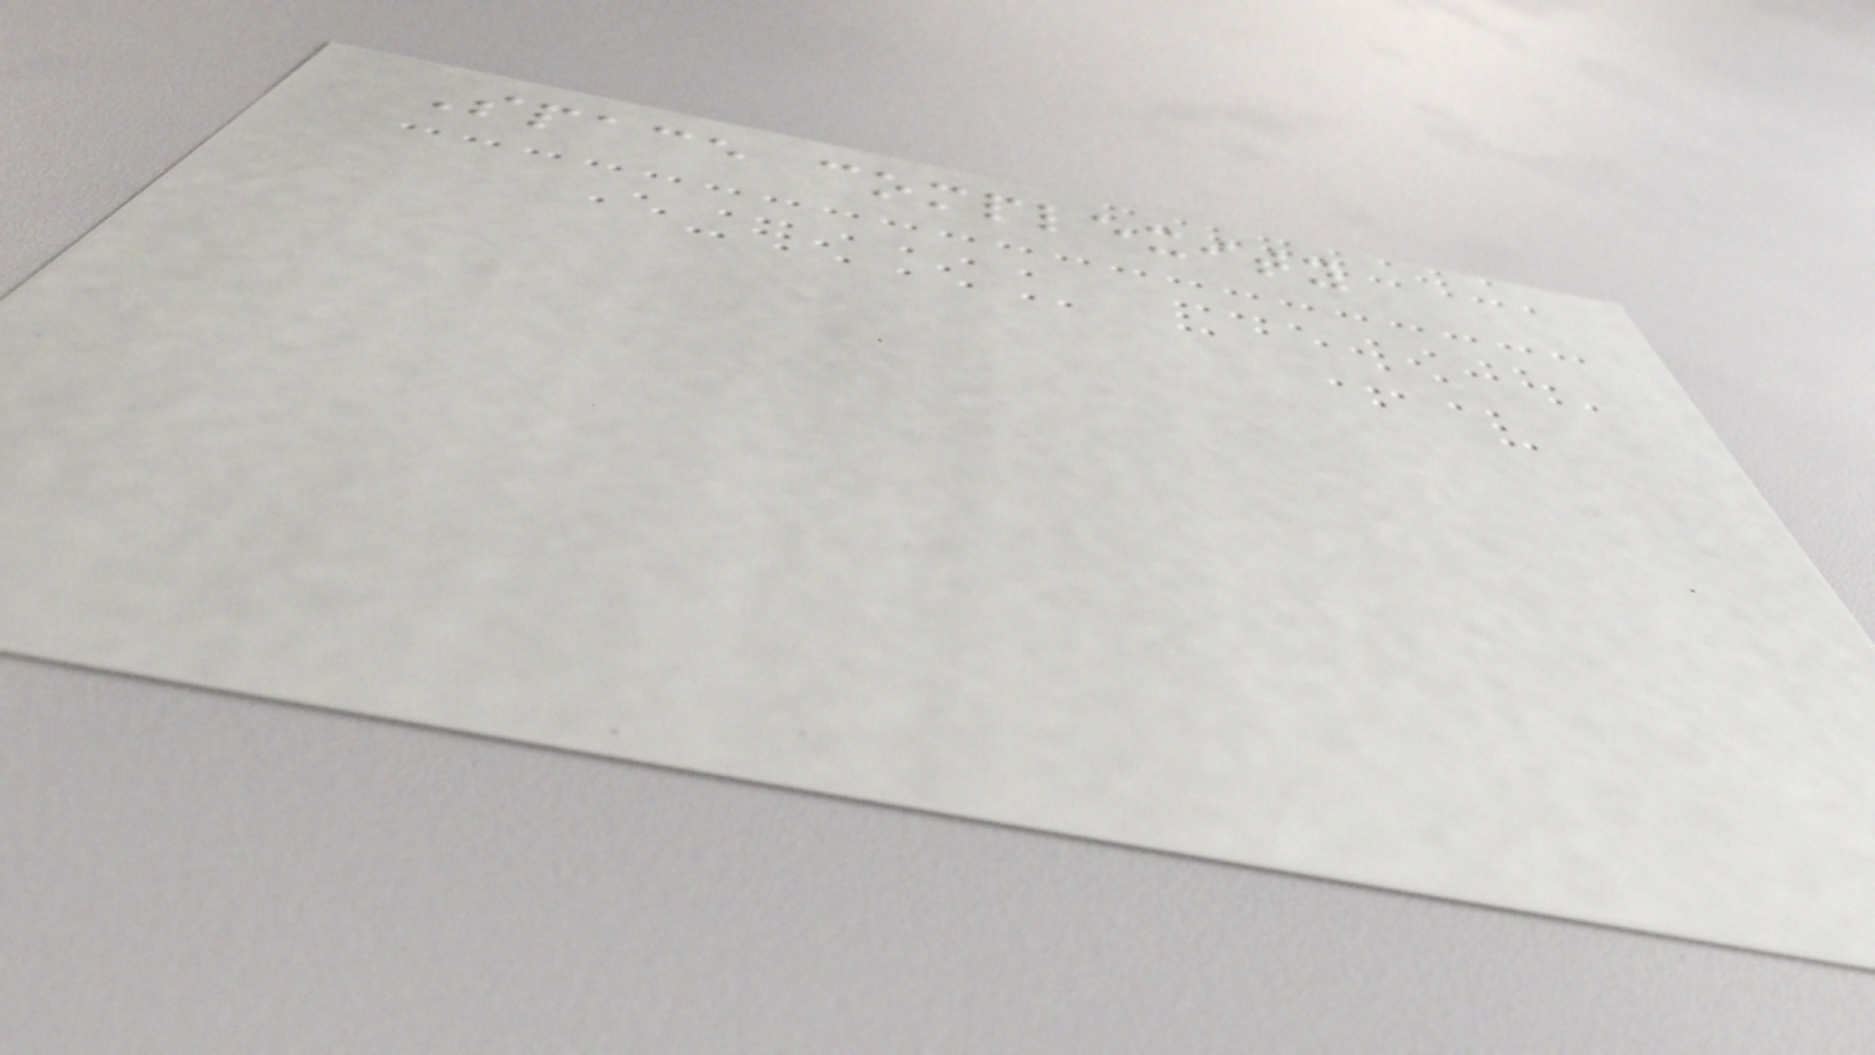Space complexity
